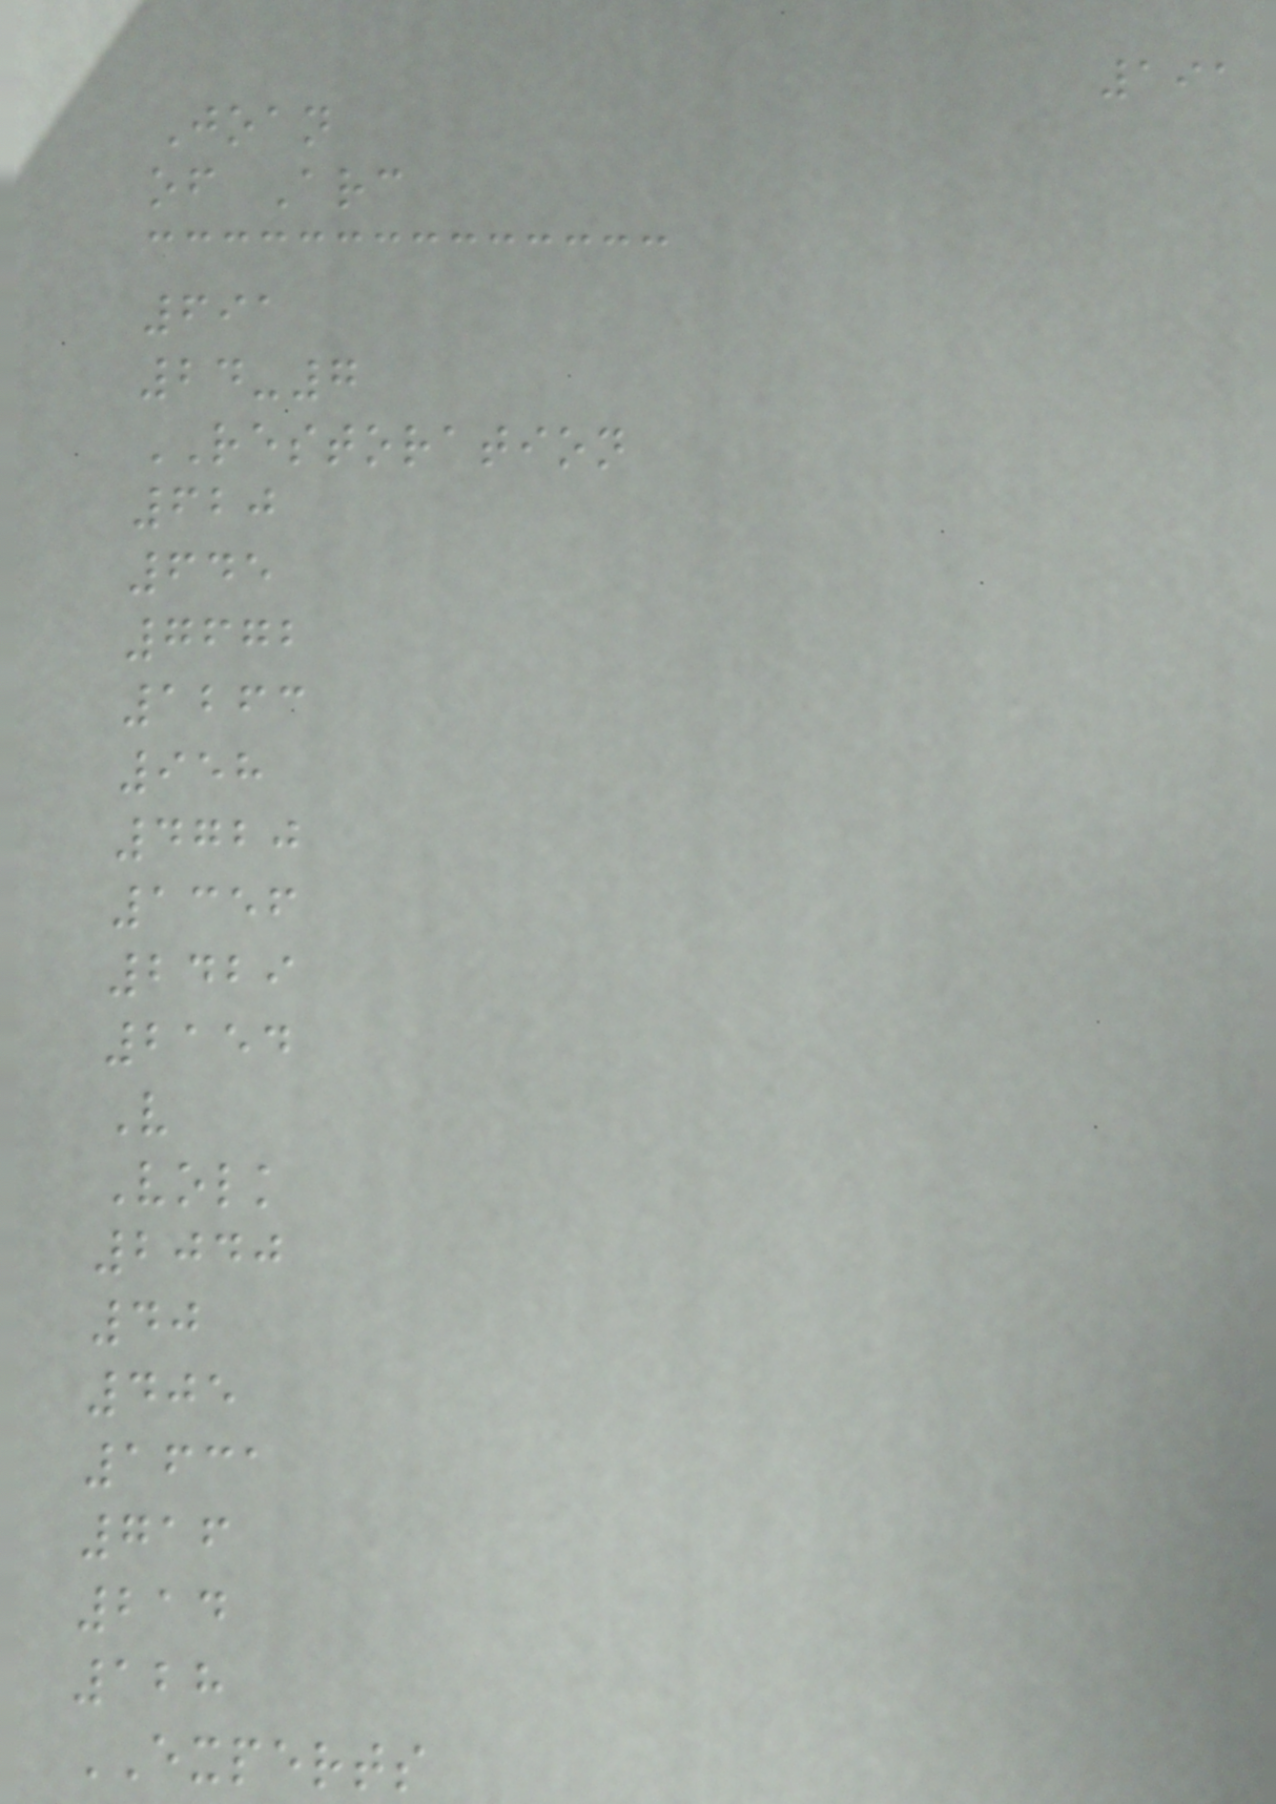191
Joan
of Arc
691
24-7
RESTORATION
620
645
7672
1263
958
4720
1356
2429
2154
V
Volk
2040
40
405
1631
716
214
128
EXPERTS
